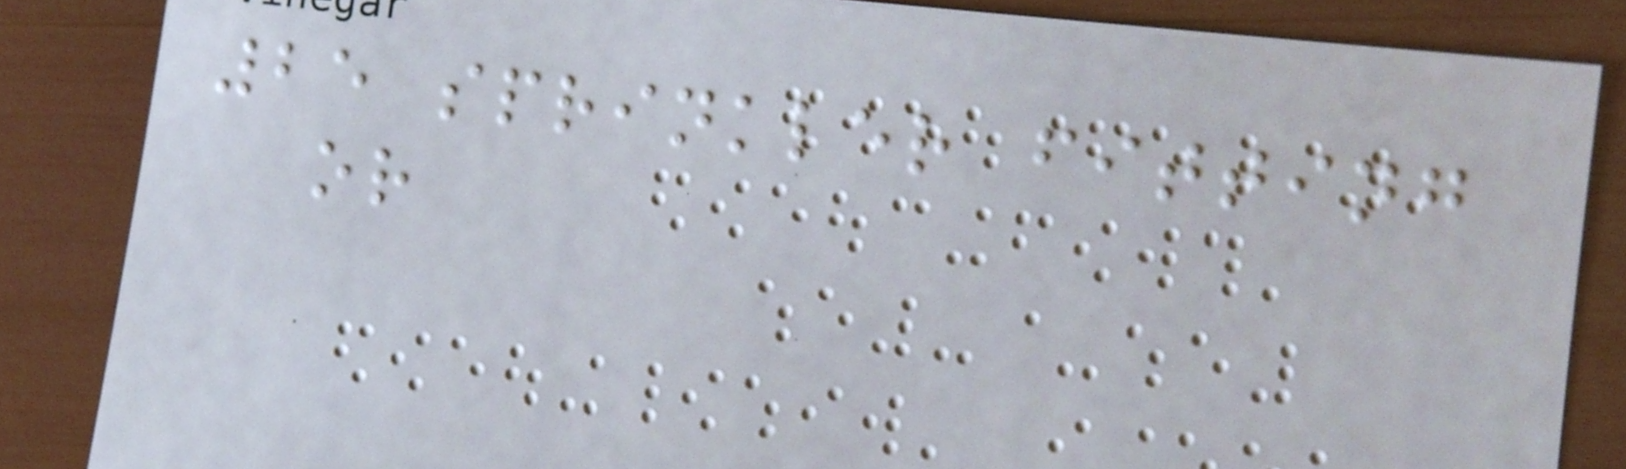25 sprinkler fitting
or
